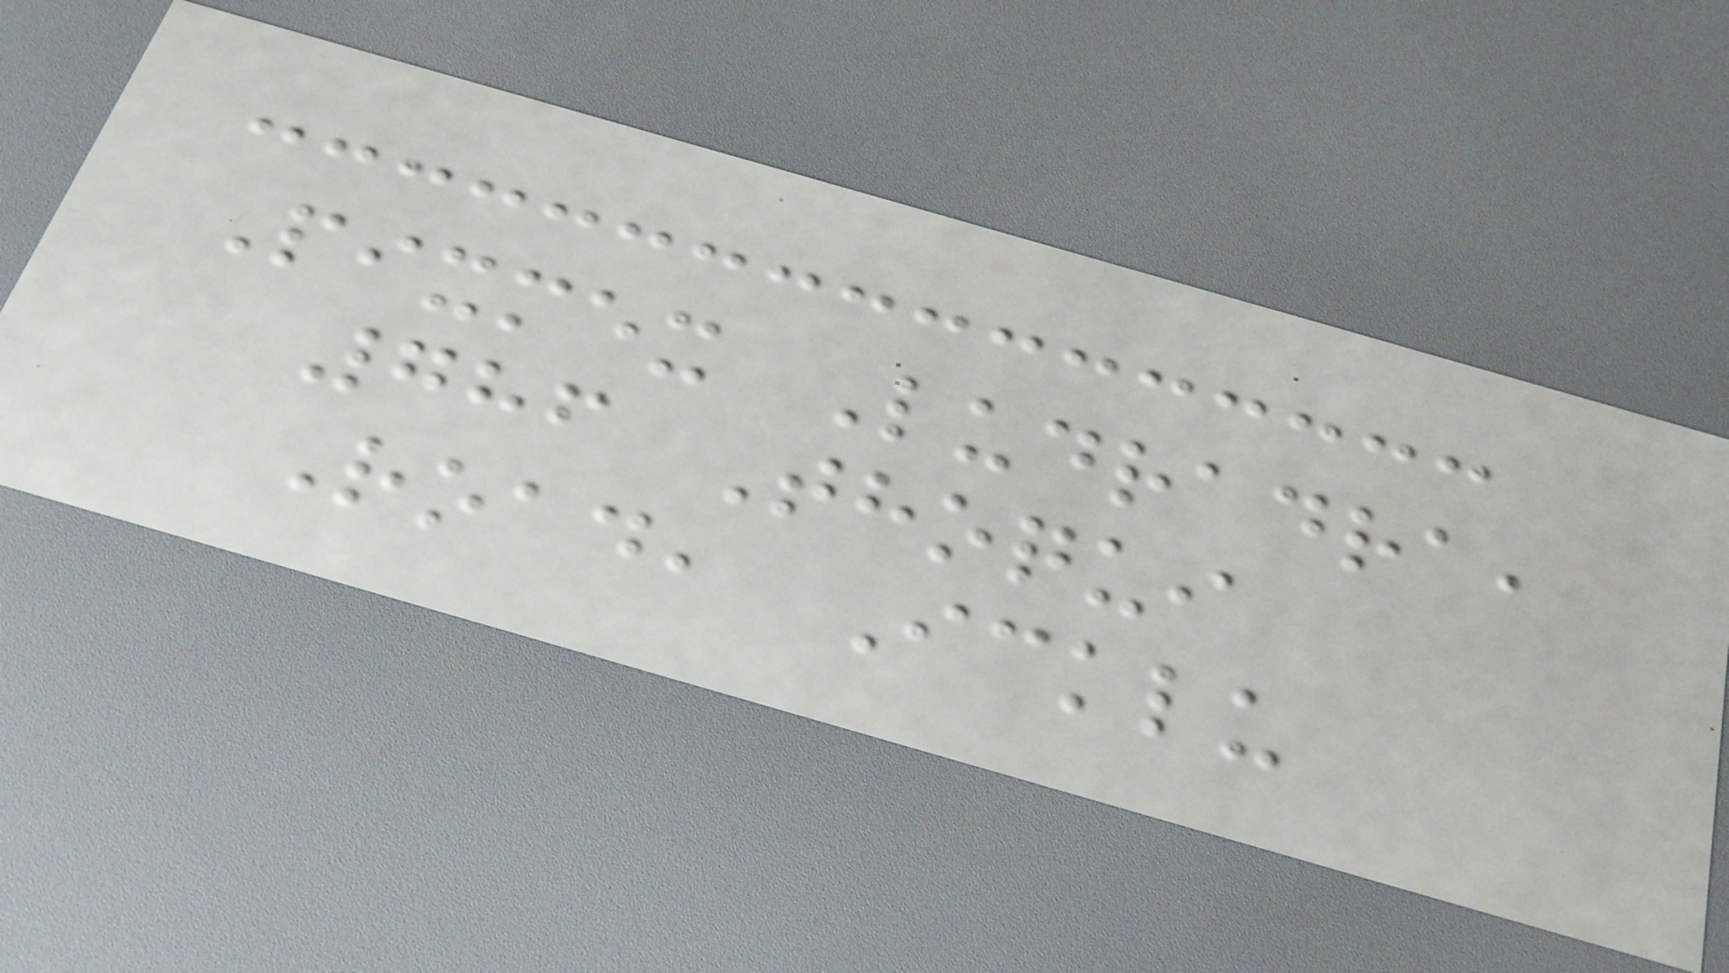Pixmex Ludradra,
786 Thoqui
Road, Icklu
